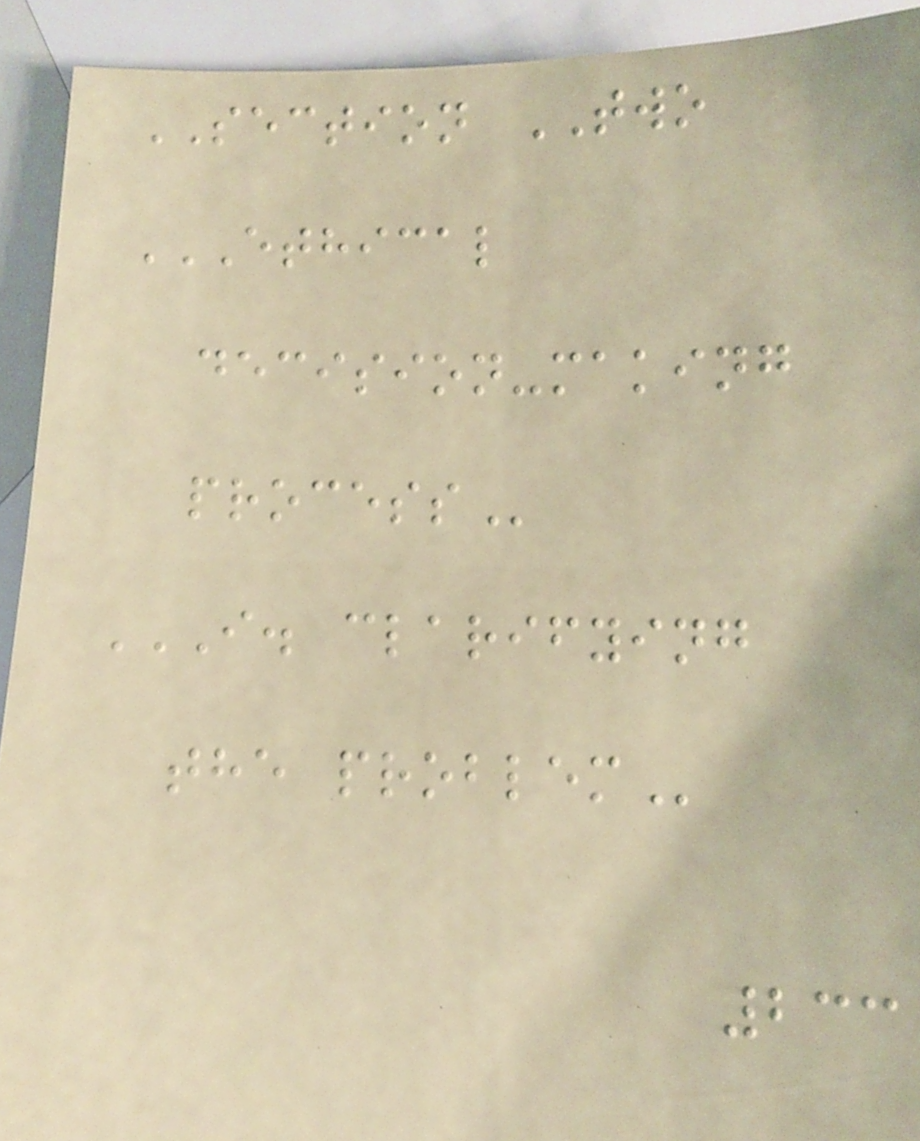SECTION TWO
ETHICAL
DECISION-MAKING
PROCESS
I. CLARIFYING
THE PROBLEM
233
